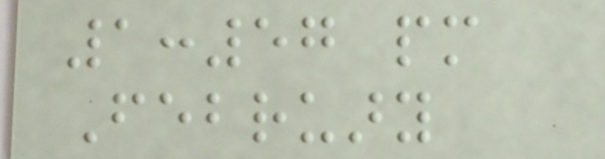1:57 pm
February
